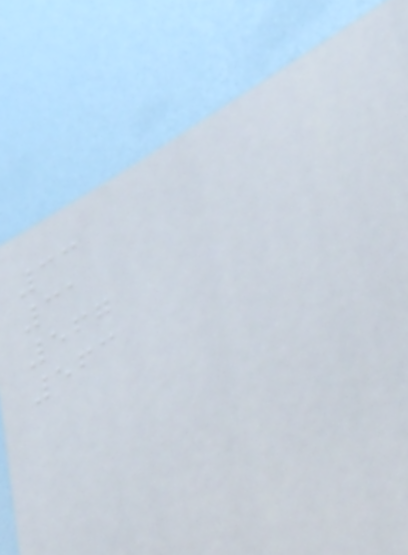33
31
567
563
